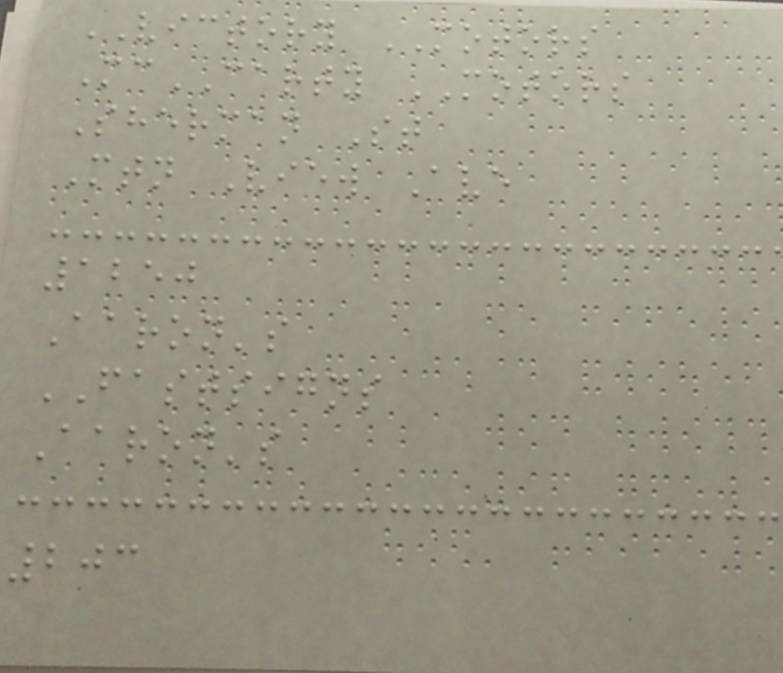VICTORY MOTORS
McCARTY MOTORS
Sherman St
Mtn View Ave
1250
Aaron's
FASTSIGNS
Aaron's
203
